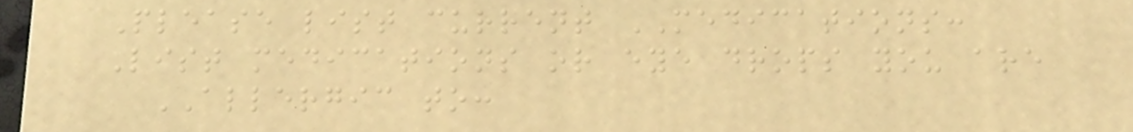Please list current MEDICATIONS:
List medications or eye drops you are
ALLERGIC to:
